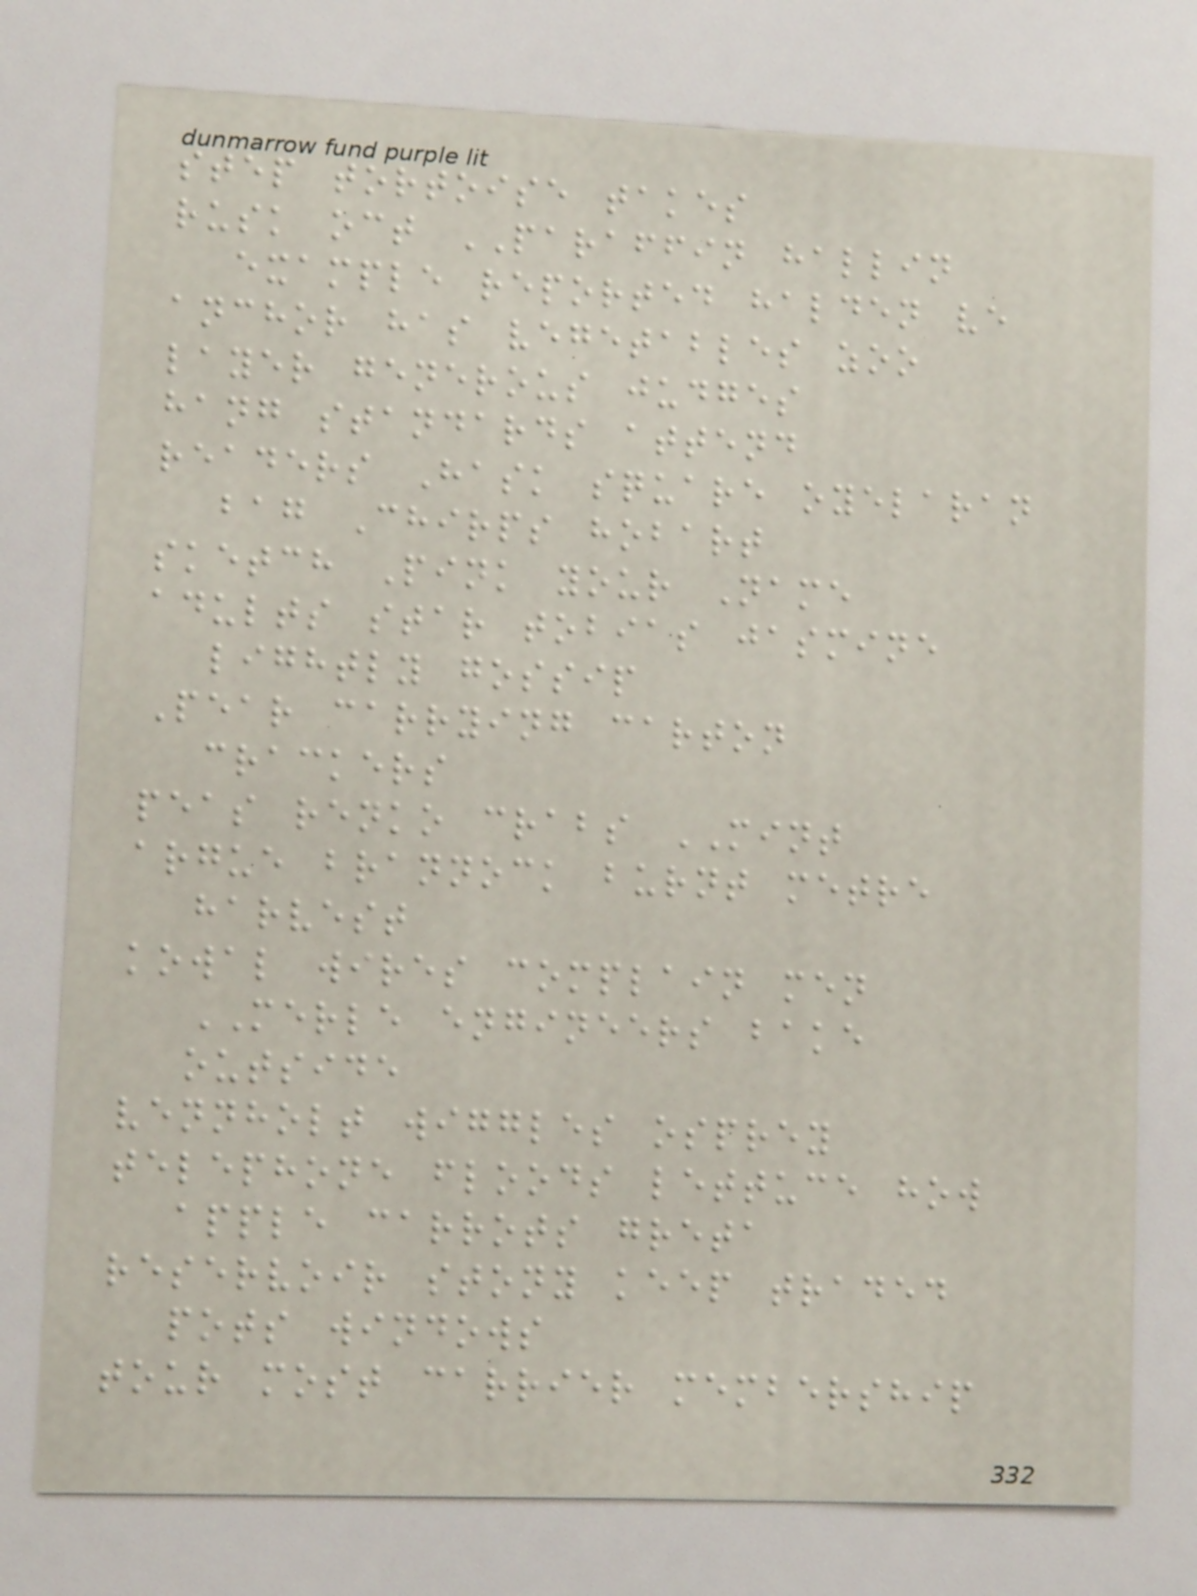step tortoise takes
rusk oct PARAFFIN hallin
example reported halden ve
anchor has vegetables zoo
layer generous judges
hang standards attend
readers Hask square oyelaran
bag Chirps hobart
sketch Pink your Name
adults star tobias jasmine
lightly gossip
Pear carrying carton
crackers
peas renko crabs MINT
argue brannock burnt metre
harvest
kowal wires complain men
MERLE engineers bake
outside
vennholt wiggles osprey
telephone floods lettuce how
apple carrots greta
reservoir stony keep traded
pots windows
tour most carrier membership
